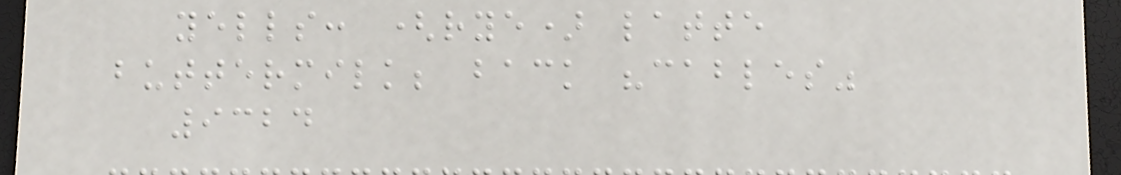yells: (rye) latte
buttermilk; back "cables"
9324
